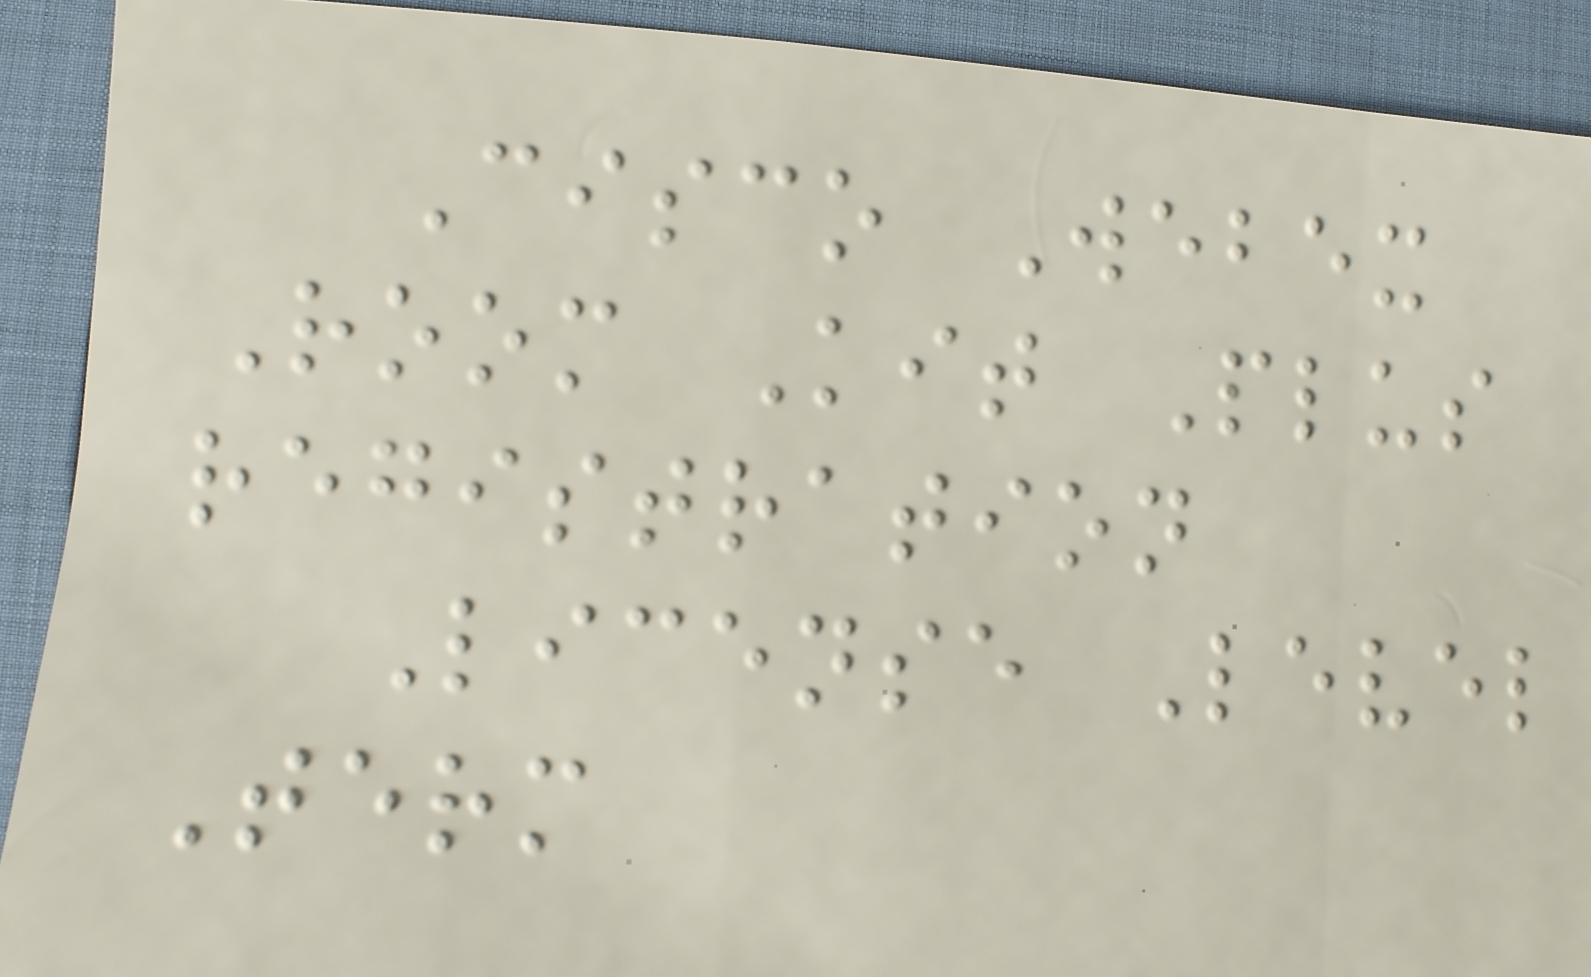Cisco Webex
Room Kit Plus
registration
License Level
Term
